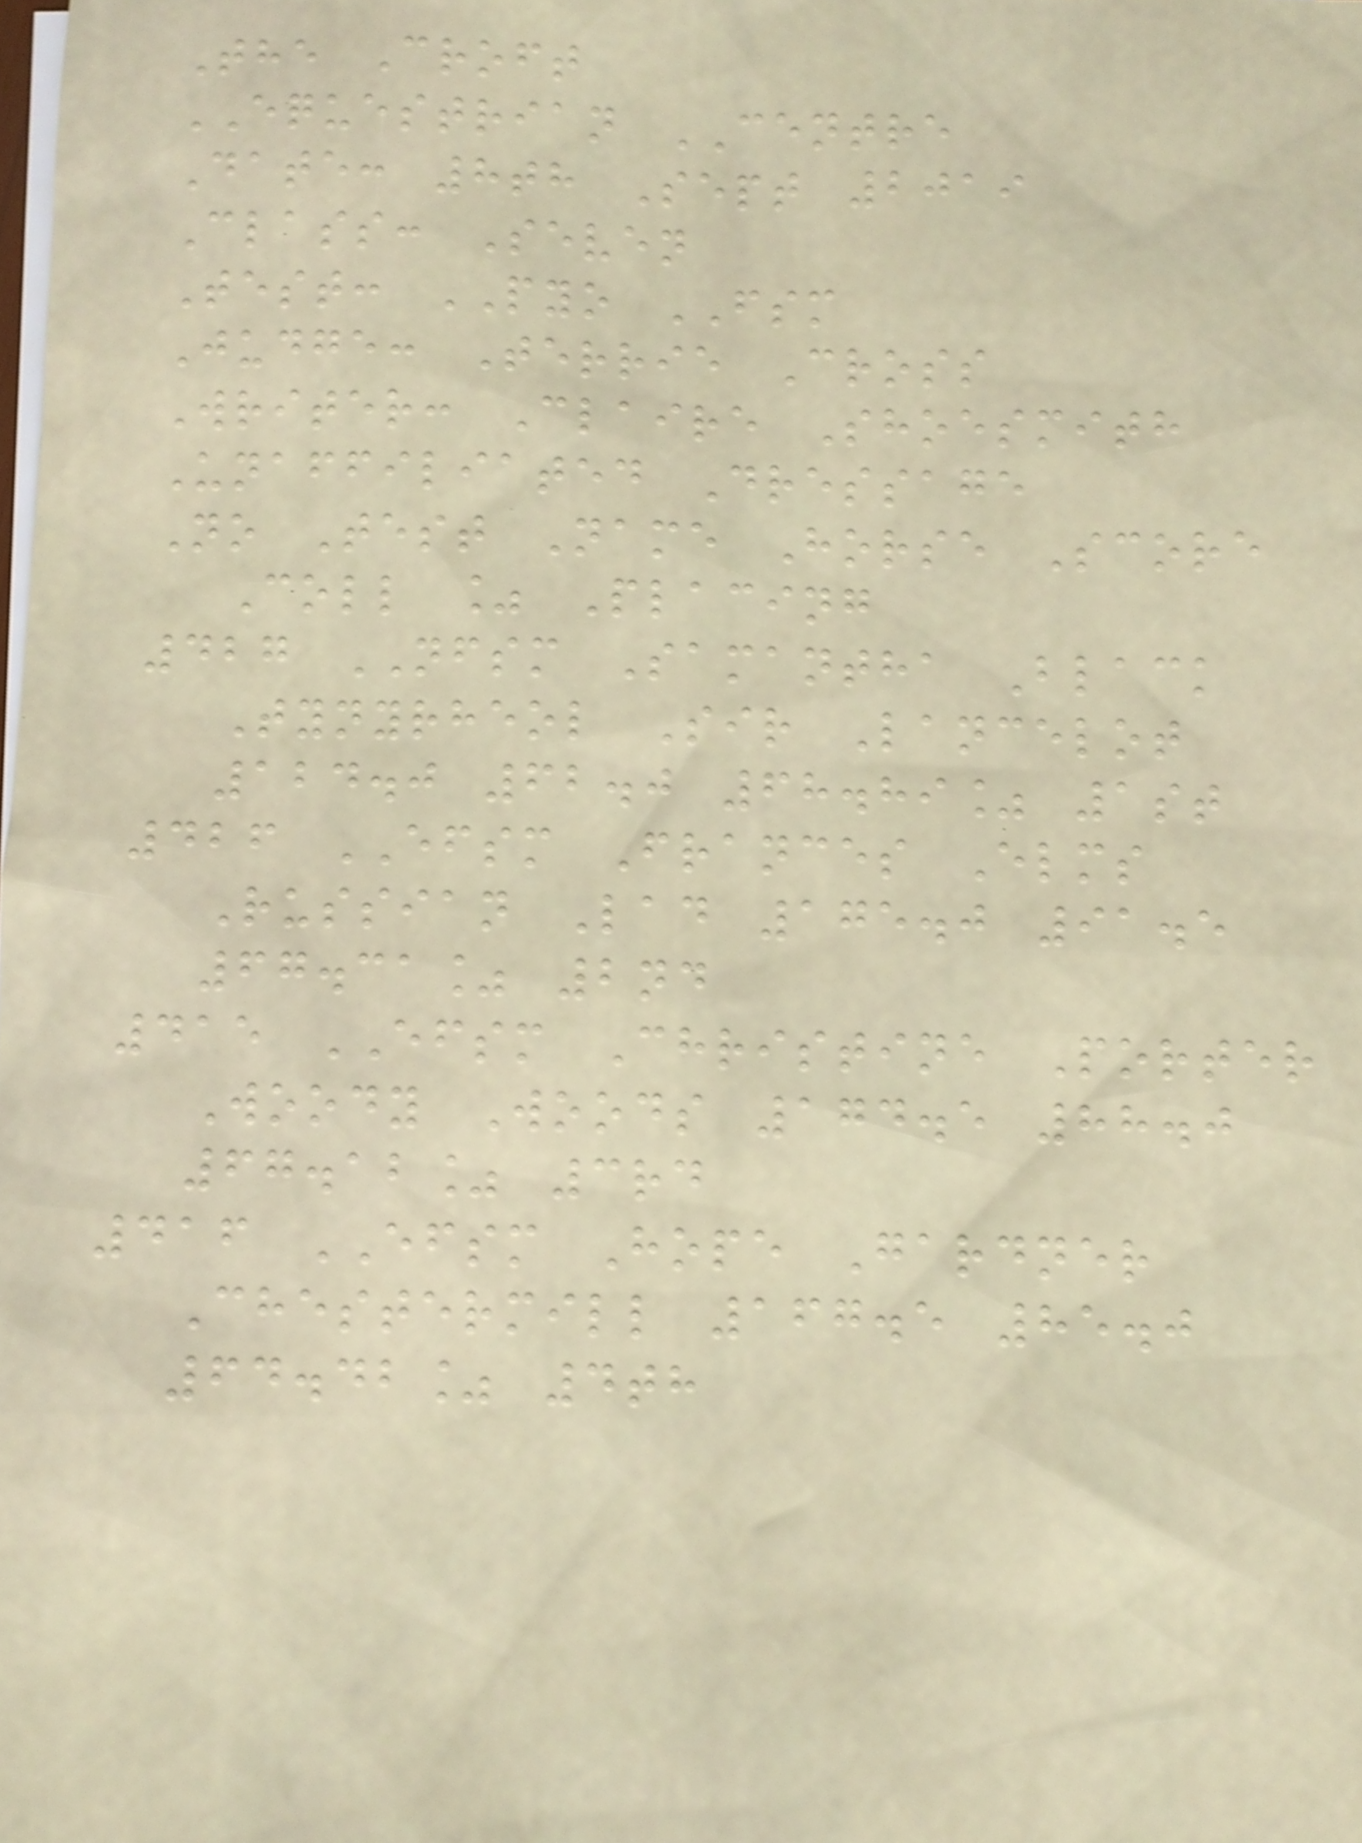The Croft
EQUESTRIAN CENTRE
Date: 8th Sept 2019
Class: Seven
Test: PYO FSM
Judge: Terrie Cross
Writer: Claire Shoesmith
Unaffiliated Dressage
No Test Name Horse Score
Coll % Placing
427 NFSM Samantha Black
Tynyrheol Sir Lancelot
124.0 62.0 68.89% 1st
426 EFSM Frances Elms
Russian Lad 175.0 91.5
67.31% 2nd
415 EFSM Christine Porter
Woody Woods 174.5 88.0
67.12% 3rd
416 EFSM Hope Gardner
Chestermill 167.5 85.0
64.42% 4th
